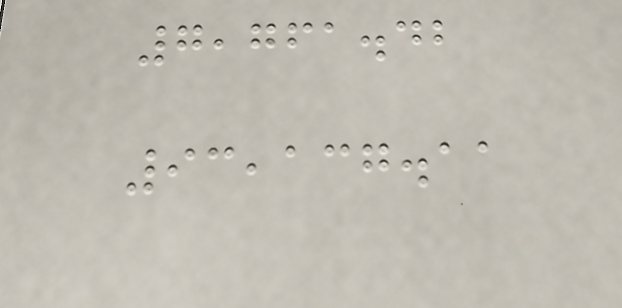7,761.42
93,137.11
